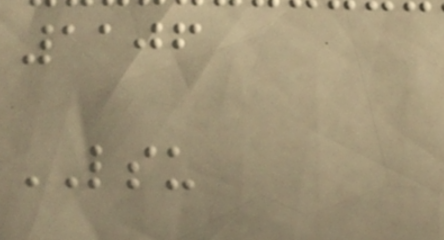1106
LSU
